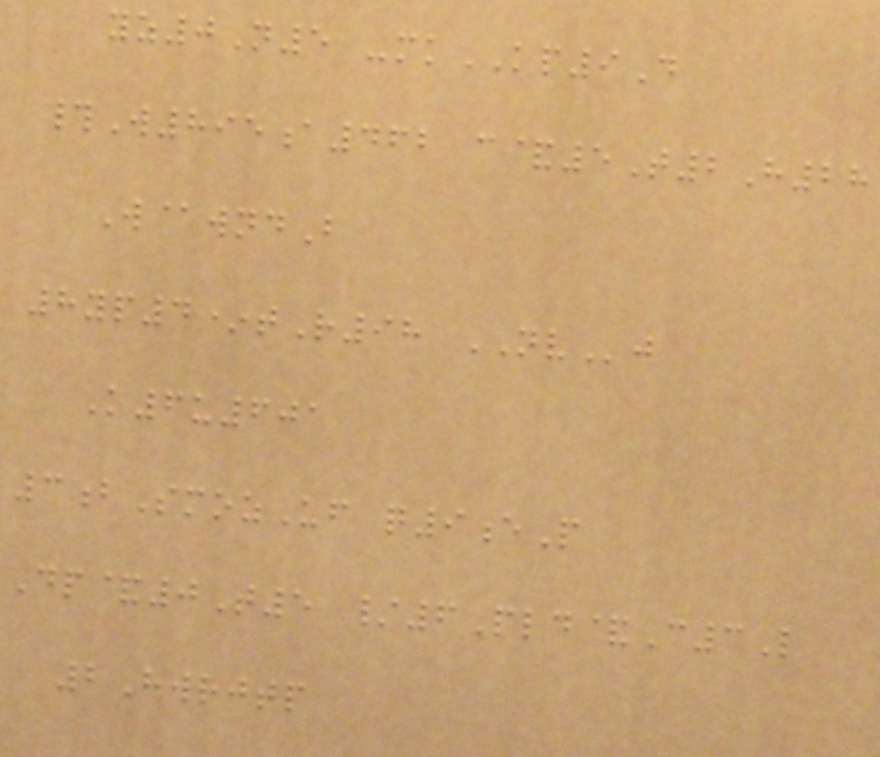yz0N5 -mkKP9D
#W895a462 c&5T2H28
W@wndB
8yp4*tR98 NVj
K6u601
3bSmozUf q9eP
Dp&0T5 /6Pld&C3L
2Hwrjtp
